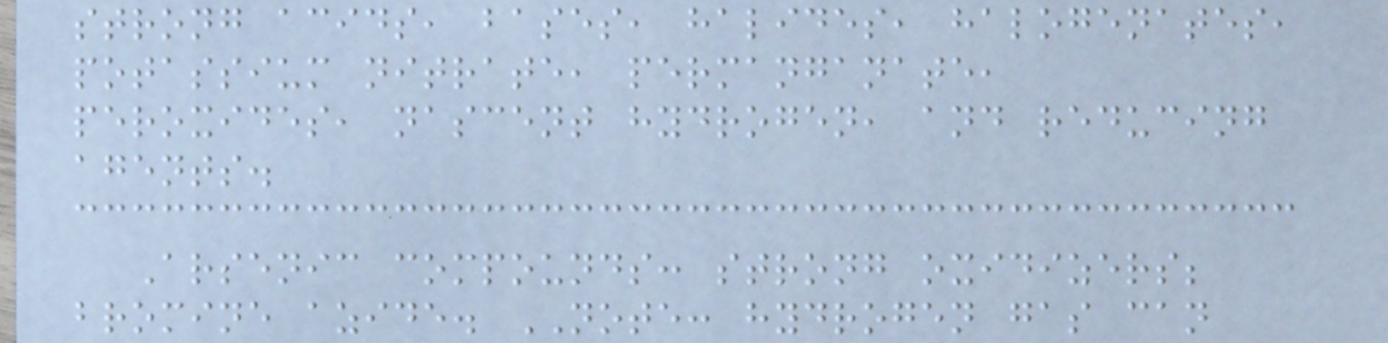strong acids, bases, halides, halogenates,
potassium nitrate, permanganate,
peroxides, nascent hydrogen, and reducing
agents.
Arsenic compounds: strong oxidizers;
bromine azide. NOTE: hydrogen gas can
